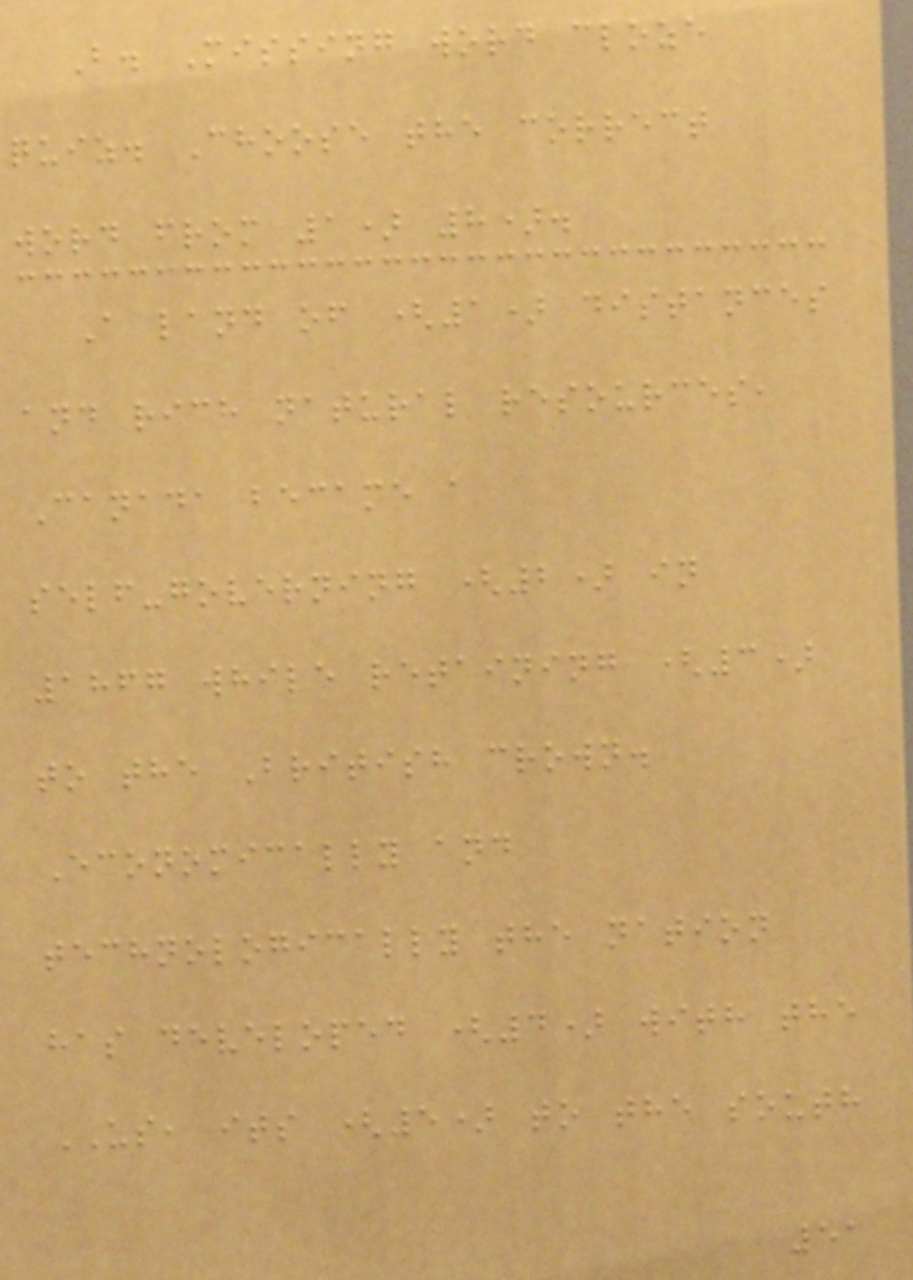B. Missing word cloze
quiz. Choose the correct
word from 1) 8).
A land of (1) distances
and rich natural resources,
Canada became a
self-governing (2) in
1867 while retaining (3)
to the British crown.
Economically and
technologically the nation
has developed (4) with the
US, its (5) to the south
51
